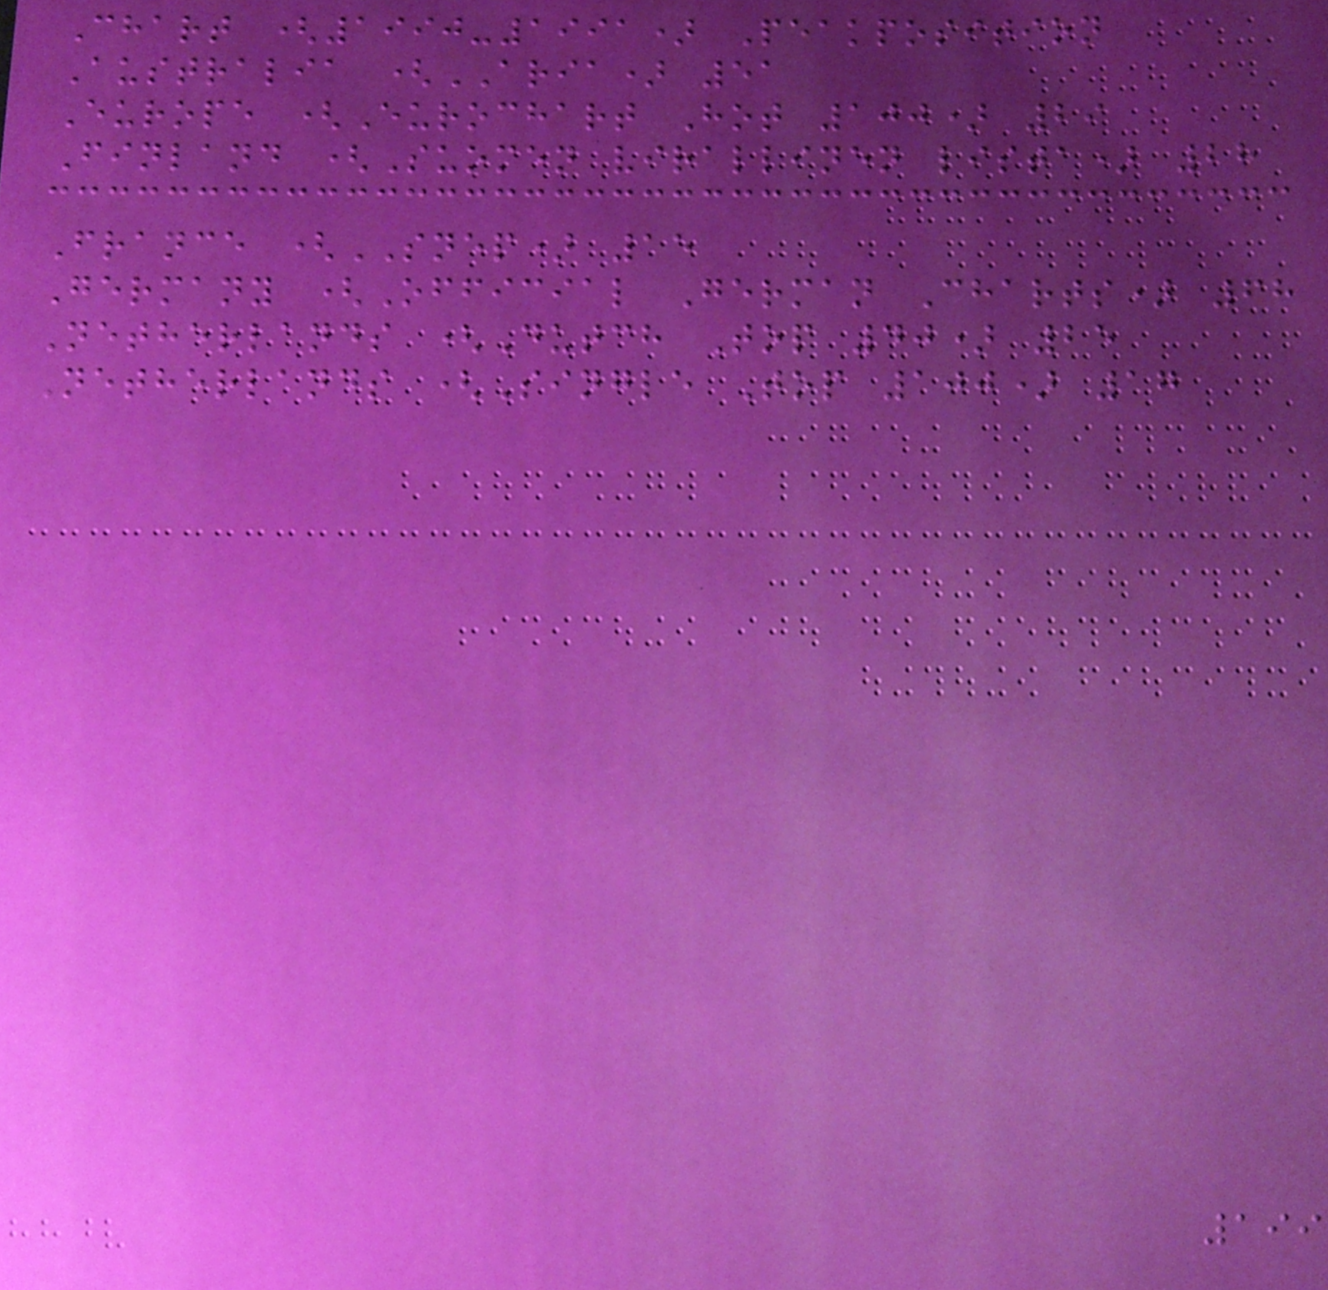Chart (1990-1991) Peakposition
Australia (ARIA) 51
Europe (Eurochart Hot 100) 29
Finland (Suomen virallinen lista) 28
France (SNEP) 15
Germany (Official German Charts) 68
Netherlands (Dutch Top 40) 25
Netherlands (Single Top 100) 17
199
